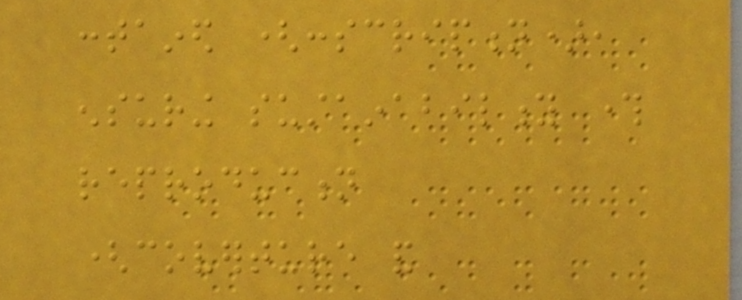contained (conscription),
ensuring sustainability through
reproduction
(coverture and
